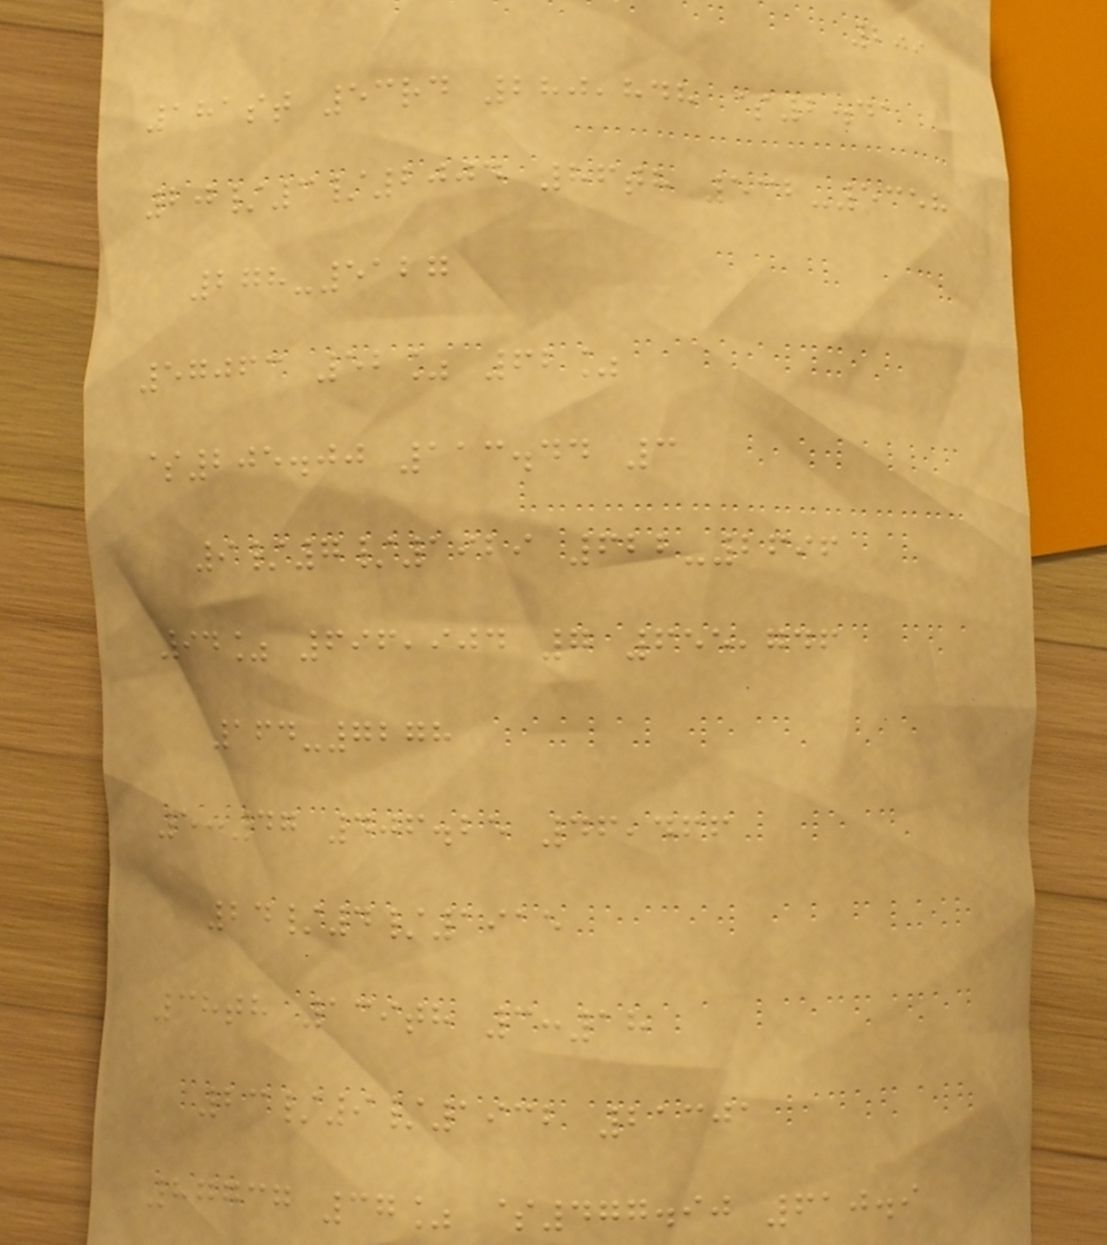209
181st 53rd 280,848 $2.41
20/3/2004 86th 532-5358
278-5127
57063 52% 62%
$205.00 113.44 3
9/7/1929 622-2696
94% 696,904 7 655,746
164-7278
5:47 406.25 46,466
24/4/1915
38th 139th 3:18
23/9/1932 21301
87737 37% $477.90 610.9
